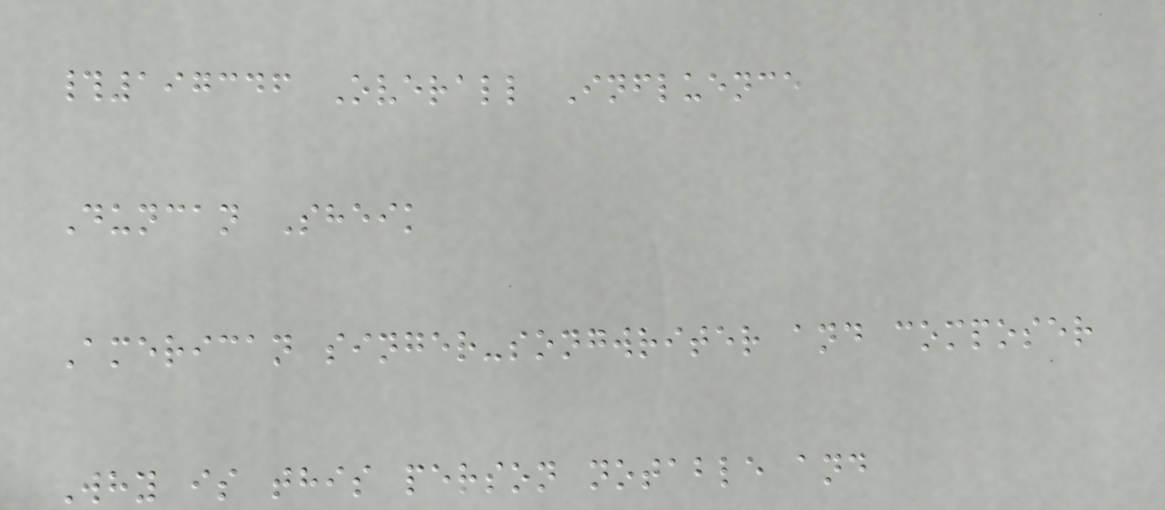#197346 Overall Influence
Duncan Sheik
American singer-songwriter and composer
Why is this person notable and
